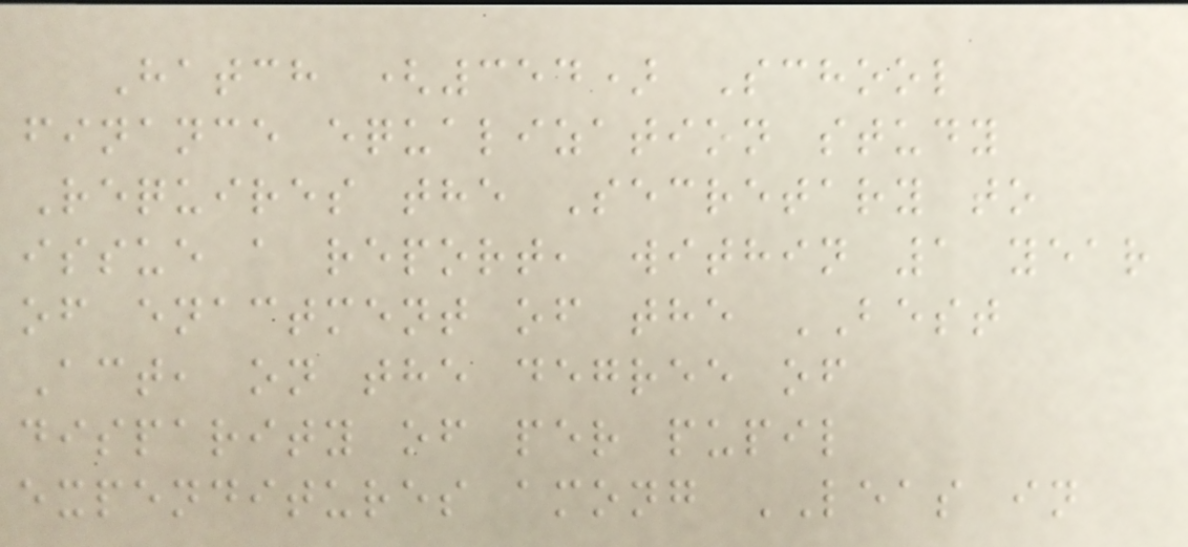Hatch (354) School
finance equalization study
Requires the Secretary to
issue a report, within 1 year
of enactment of the BEST
Act, on the degree of
disparity of per pupil
expenditures among LEAS in
